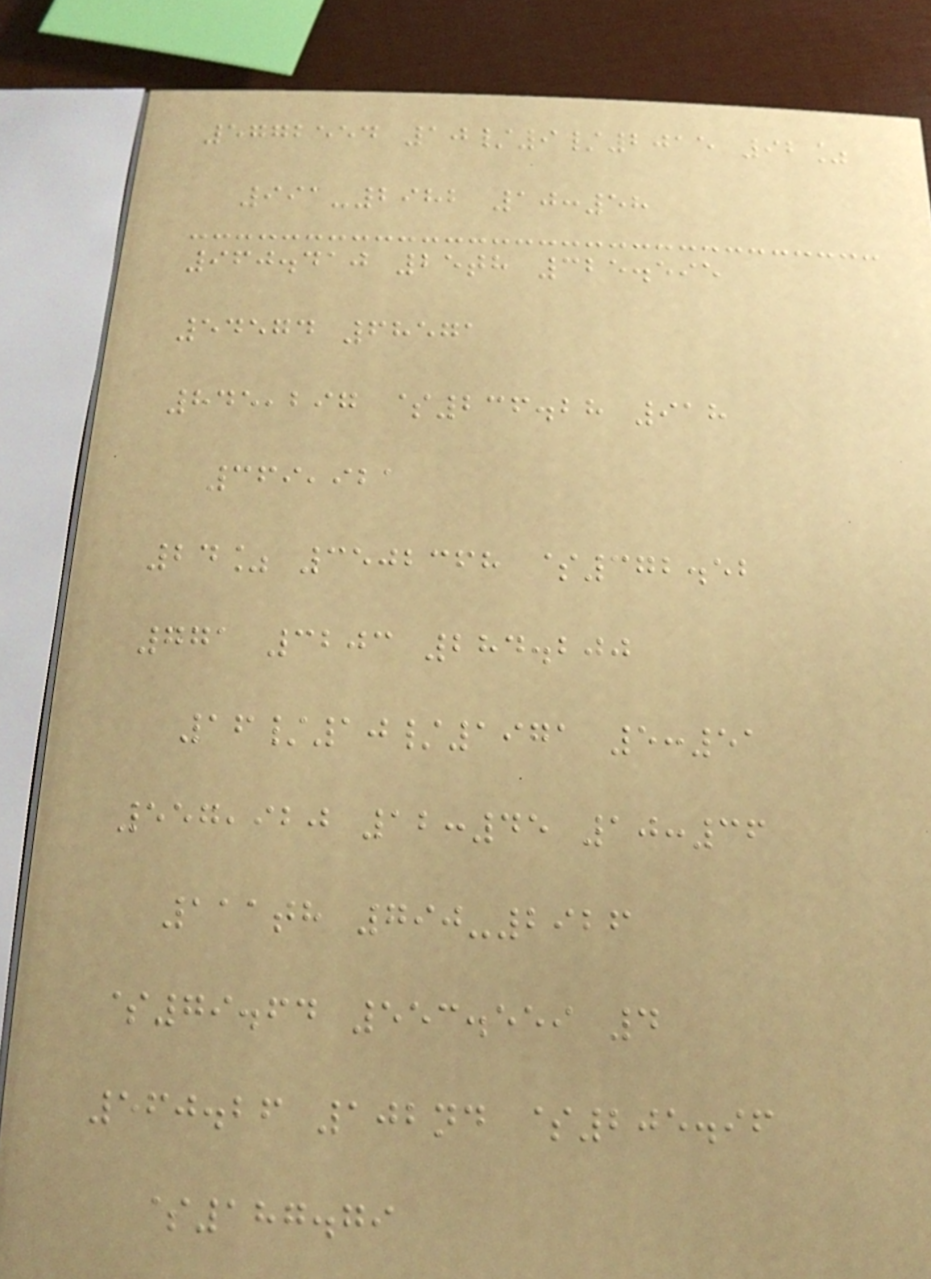5772554 10/9/2015 92%
991-2982 10:58
960.410 25th 325.595
54574 68571
845,297 $236.28 918
369,921
24% 3502368 $372.52
771 3203 284.200
16/10/1971 5:51
557,920 12:45 10:36
111th 790-2926
$79.64 553.559 4
560.26 102nd $205.96
$187.79
